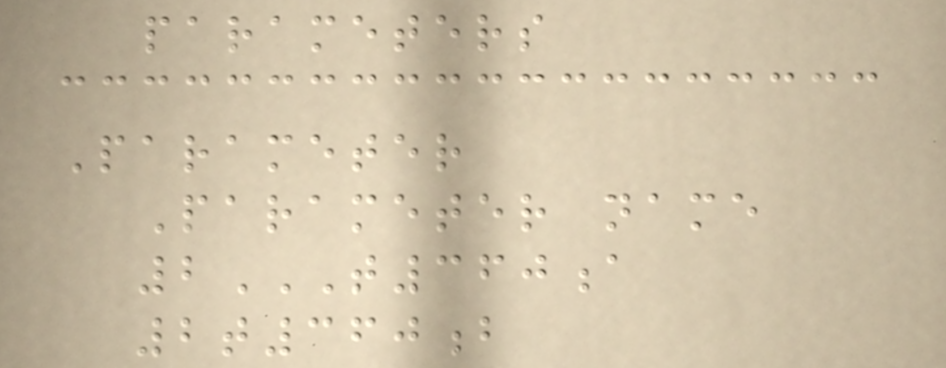parameters
Parameter
Parameter name
2T360A
2T360B
